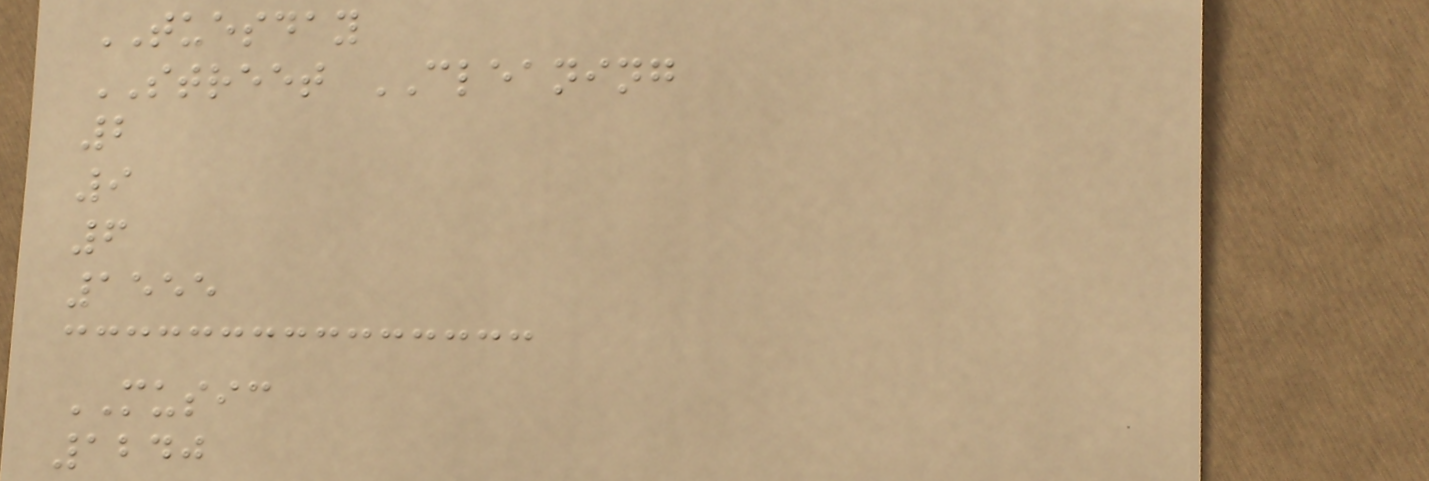TUESDAY
STREET CLEANING
2
9
6
1555
MUSIC
1240
